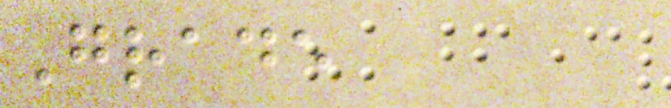Grade
